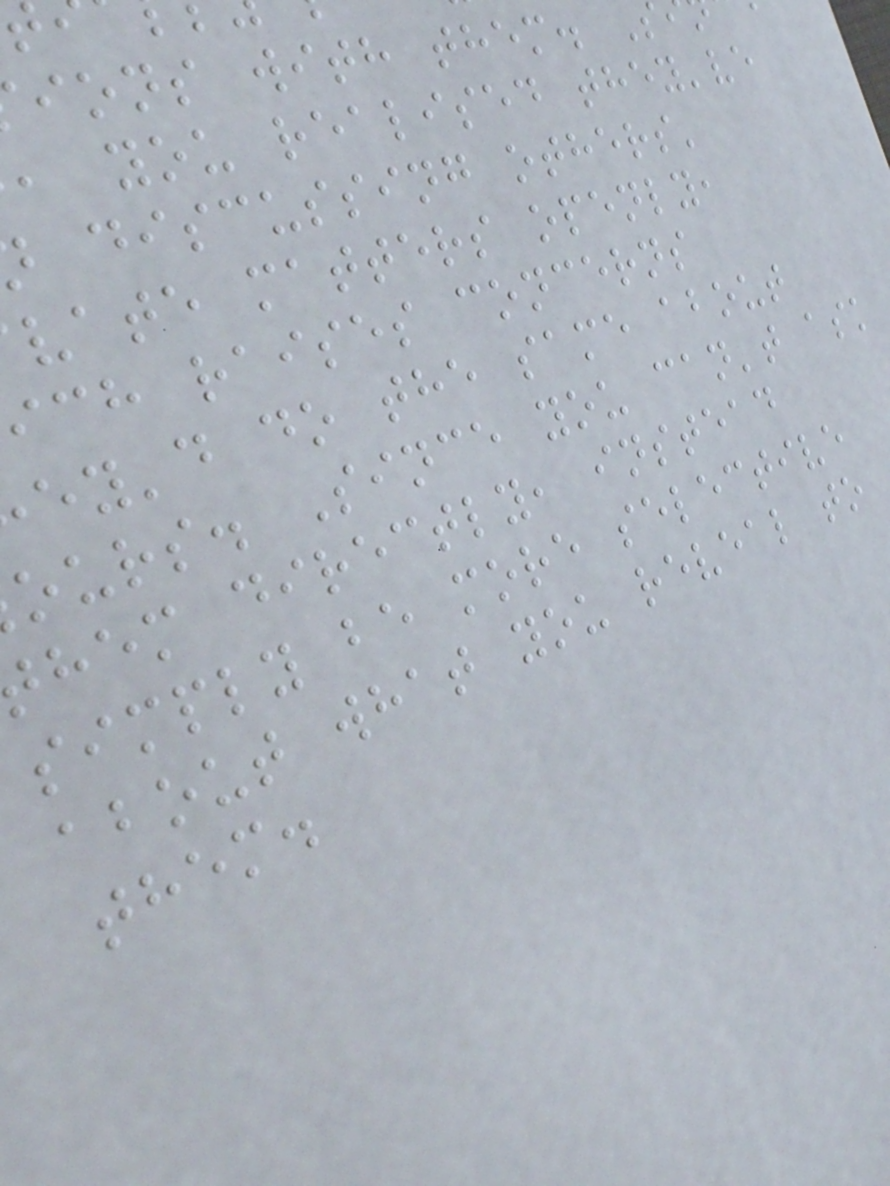ions with them. S
, you realised they've
discussing others'
vate matters openly,
ich raises concerns
ey'd do the same about
ours. Since you can't ask
hem directly, instead
simply be more selective
about what you reveal to
them.
